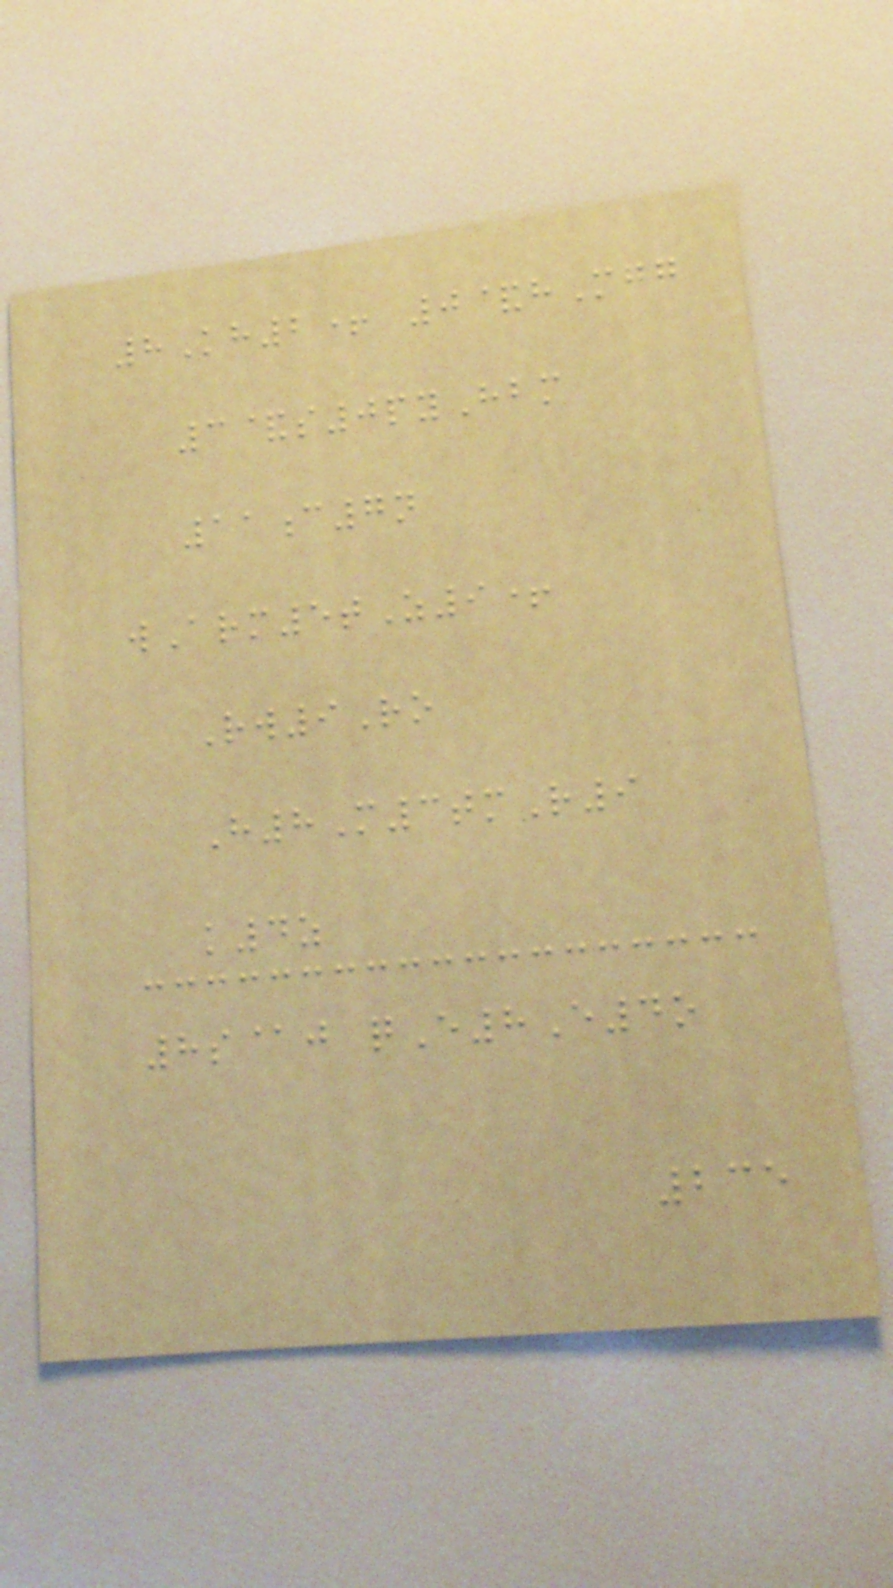8Kh2+ 0&hMgg
3&s0pyHbm
11c7n
wArm5tZ9+
Rw9Ro
H8M3tmR9
k4z
8s@j qE8E4o
235
